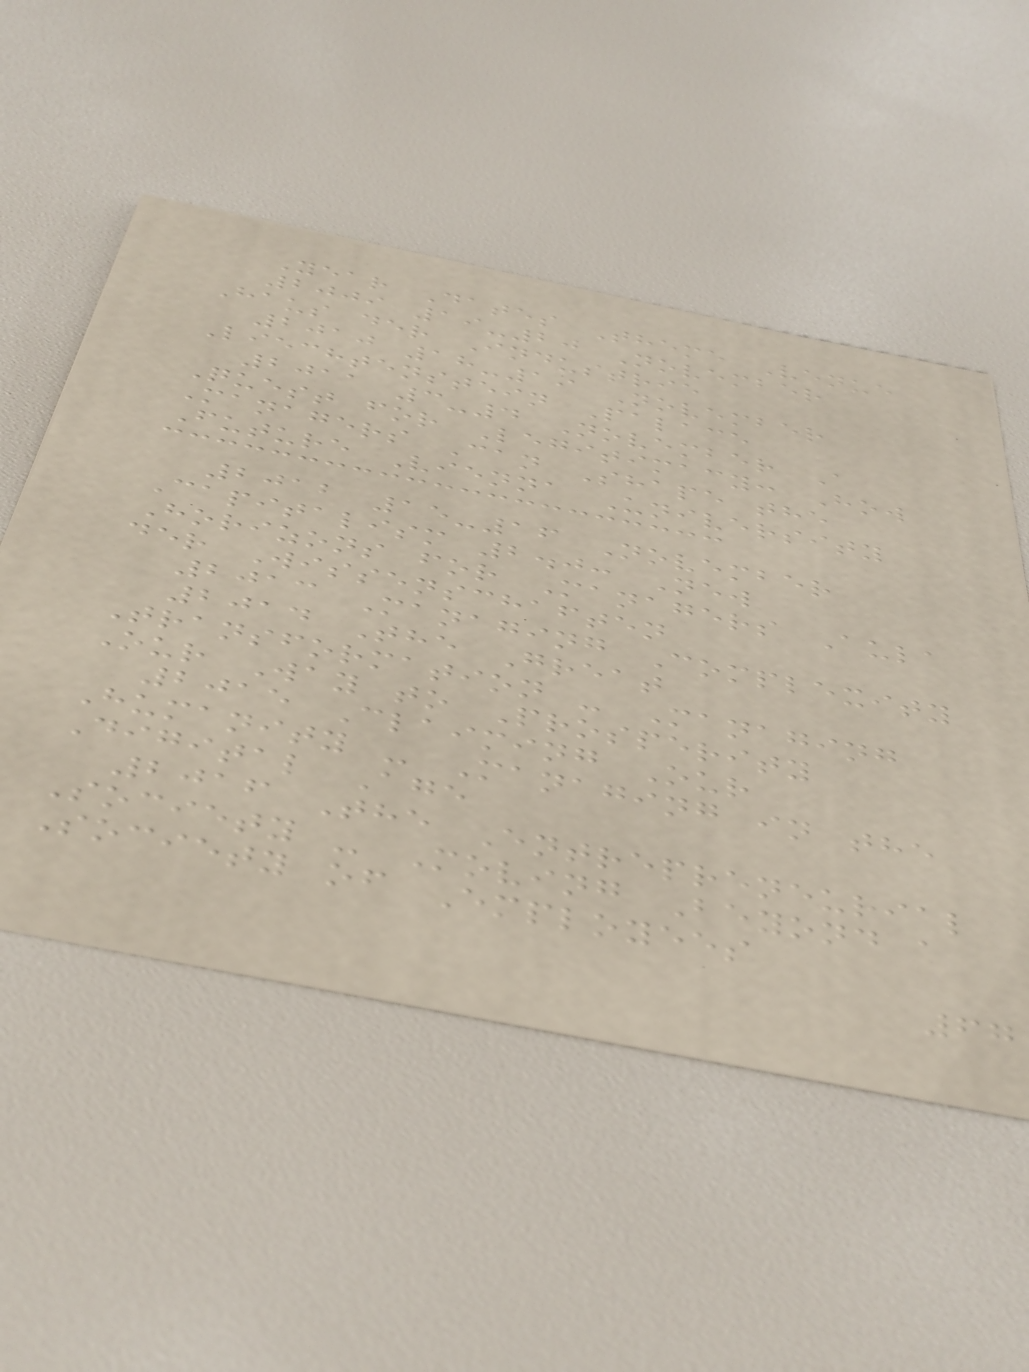Year Dates Theme Venue
2009 19-20 November
Haus der Industrie
2010 18-19 November
Liechtenstein Palace
2011 3-4 November A
Quest for Legitimacy: How
Managers Can Shape the
Future Vienna University
2012 15-16 November
Capitalism 2.0: New
Horizons for Managers Aula
der Wissenschaften
2013 Managing Complexity
2014 The Great
Transformation - Managing
Our Way to Prosperity
2015 Claiming Our
Humanity - Managing in the
Digital Age
2016 The Entrepreneurial
Society - Moving Beyond a
Society of Employees
67
